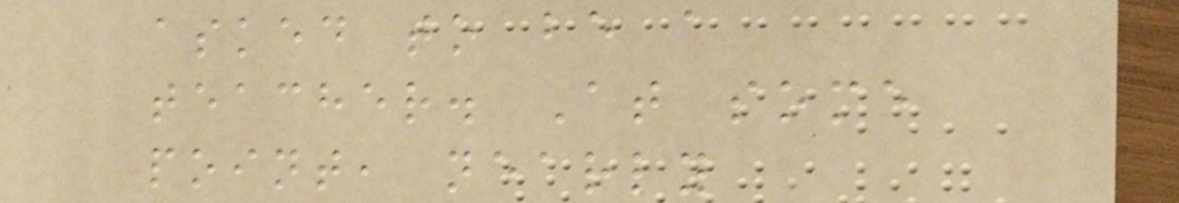asked to be a
teacher. At some
point, nearly
